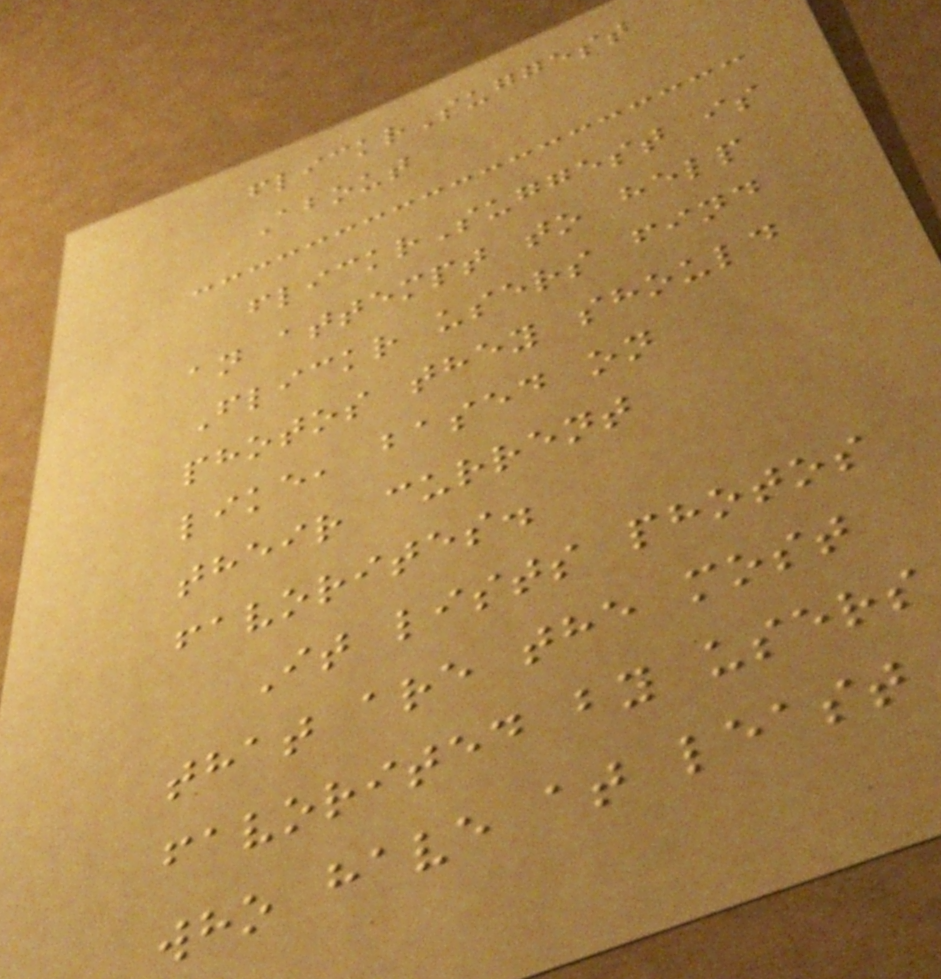flickrSuggest
About
flickrSuggest is
an attempt to help
Flickr users find
photos they should
like, based on
their current
favorites.
It lists photos
that are the most
favorited by users
who have at least
